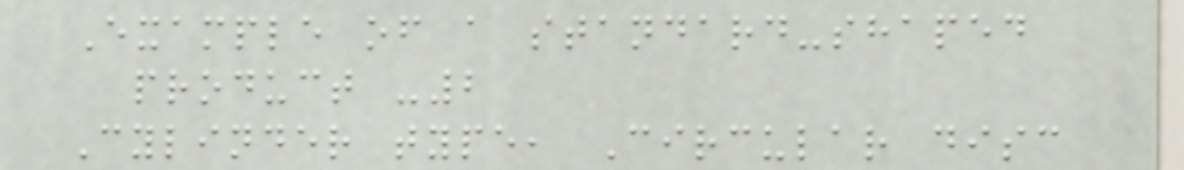Example of a standard-shaped
product -2
Cylinder type, Circular disc
